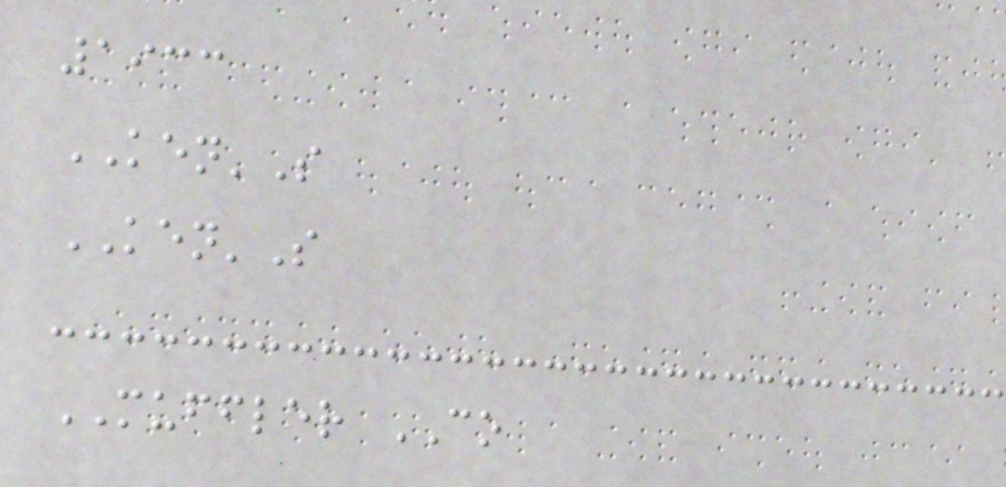1933
KEN'S
KEN'S
MUFFLER CO
